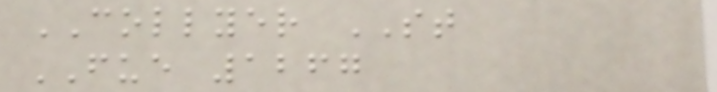COLLYER ST
FUE 1267
